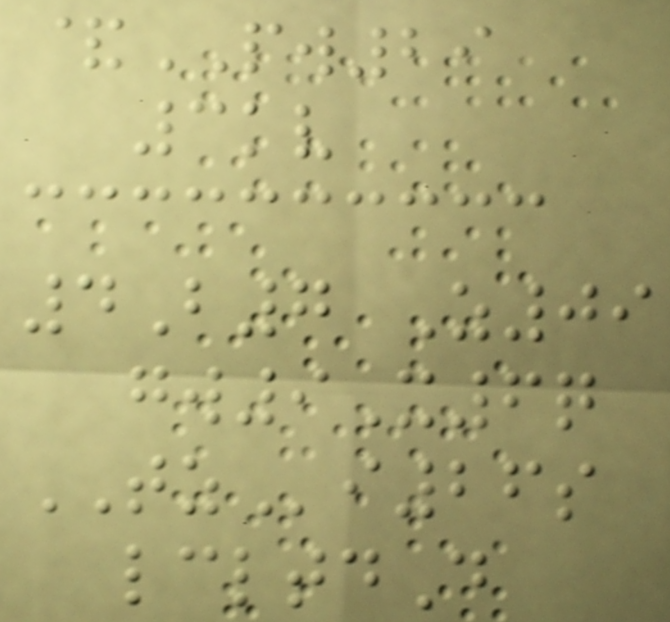&PW29
3kv
4B7 Z09
gw9X6q
TZi26s
lcltdD
